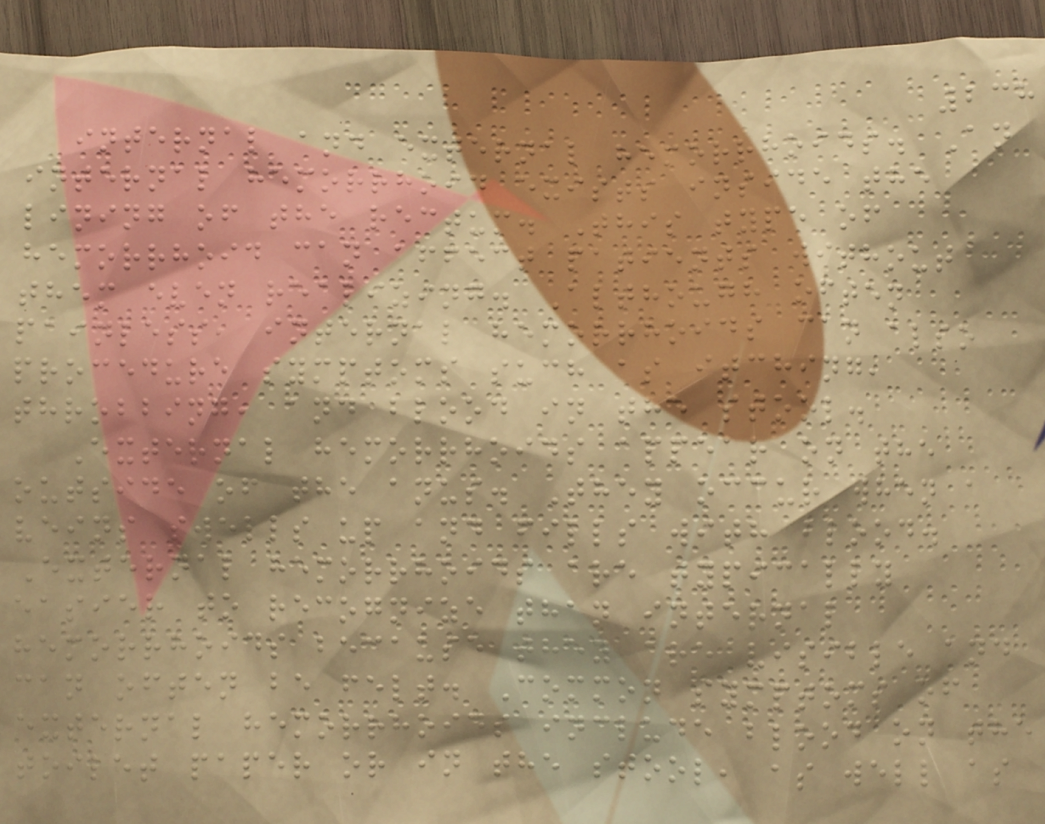238
internal and external hemorrhoids. An
internal hemorrhoid exists inside the
lining of the rectum. This type of
hemorrhoid can affect patients without
them even realizing. Although often
painless, internal hemorrhoids can also
procedure symptoms such as itching,
throbbing, and blood in the stool.
External hemorrhoids appear on the
outside of the anus. They occur when a
veins swells up and fills with blood.
External hemorrhoids are typically
easier to recognize than internal
hemorrhoids because they are visible and
can often be felt. Common symptoms of
external hemorrhoids include blood on the
toilet paper or in the stool, as well as
